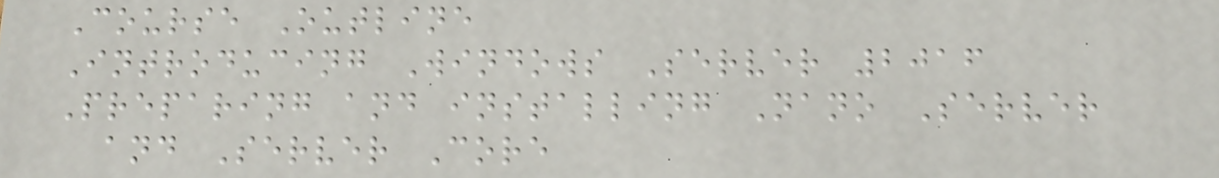Course Outline
Introducing Windows Server 2016
Preparing and installing Nano Server
and Server Core
